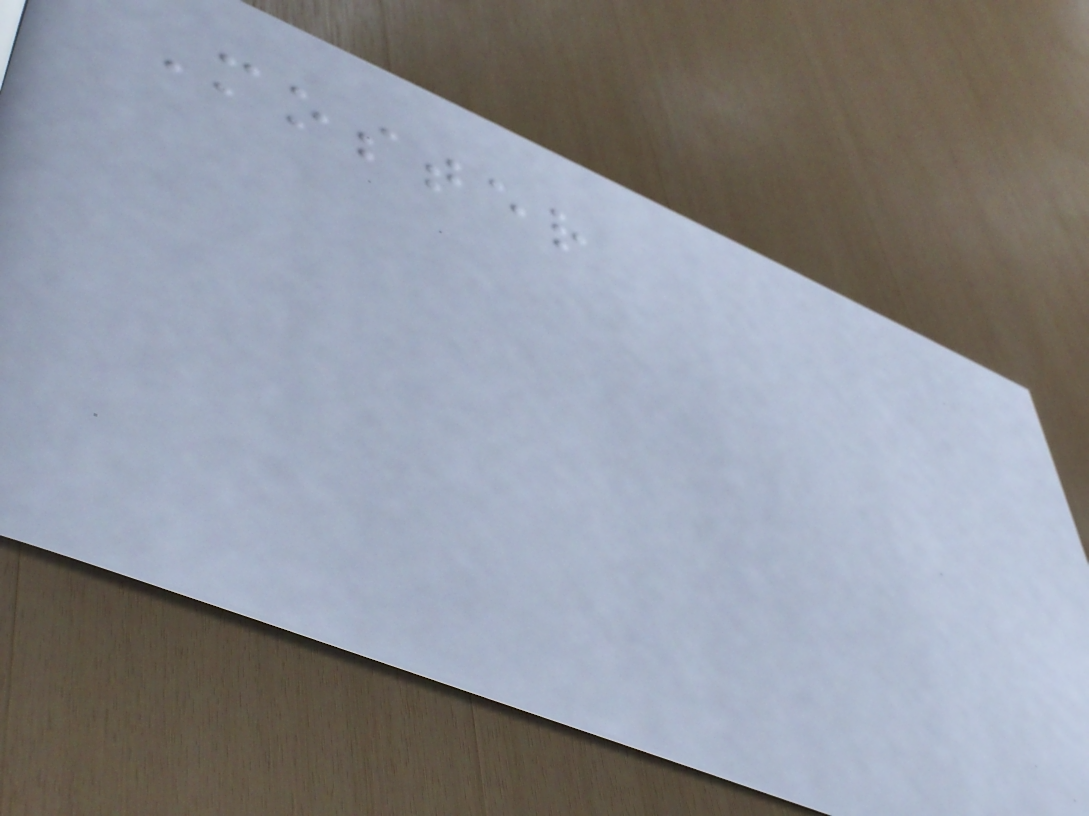Moster
